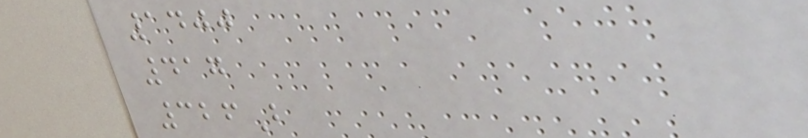1400
417
326B
